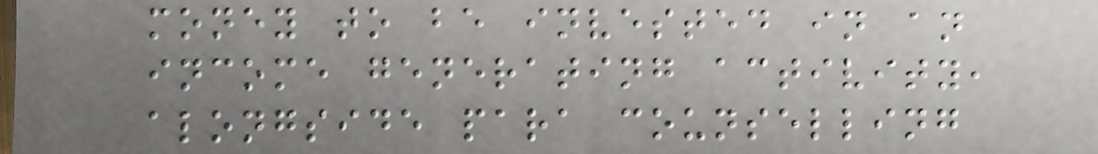money to be invested in an
income generating activity,
alongside para counselling
